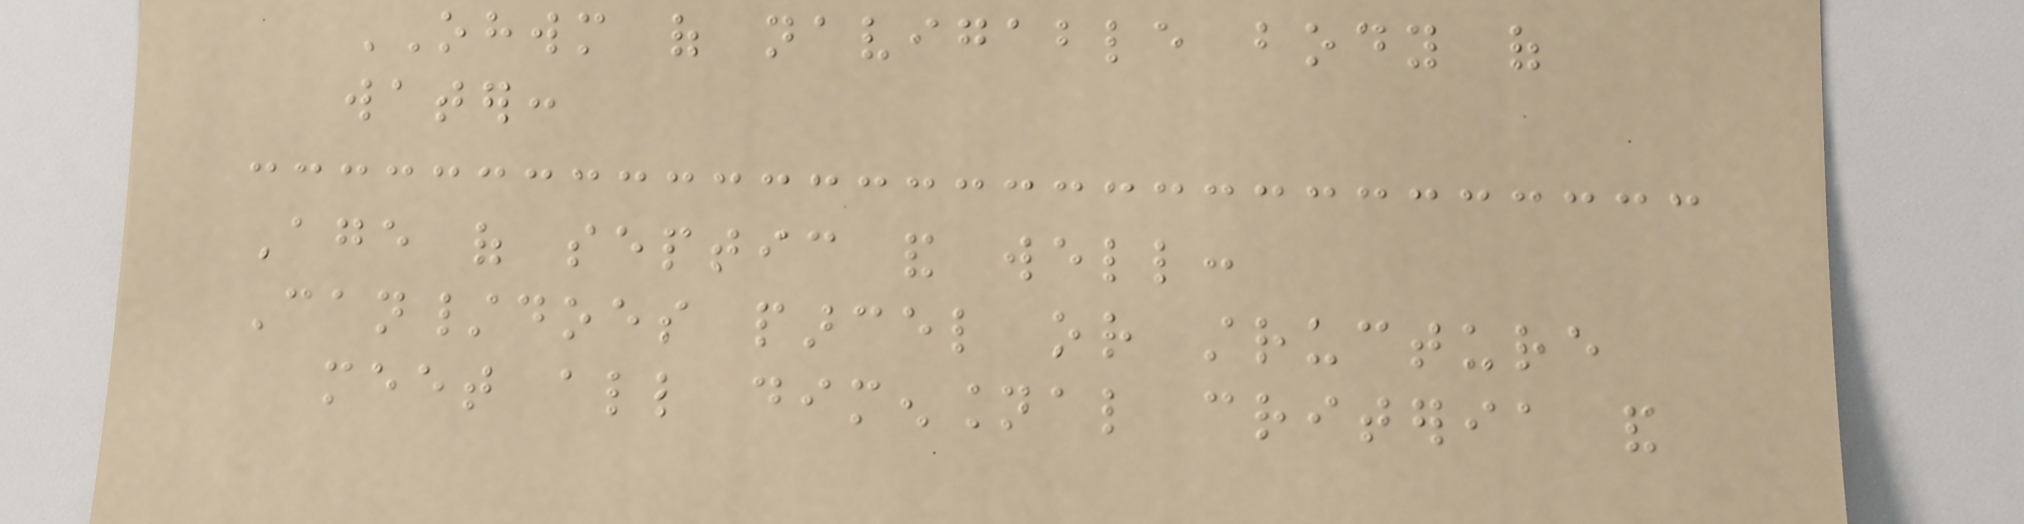OHWM of navigable body of
water:
Age of septic and well:
Can/does parcel or structure
meet all dimensional criteria and
